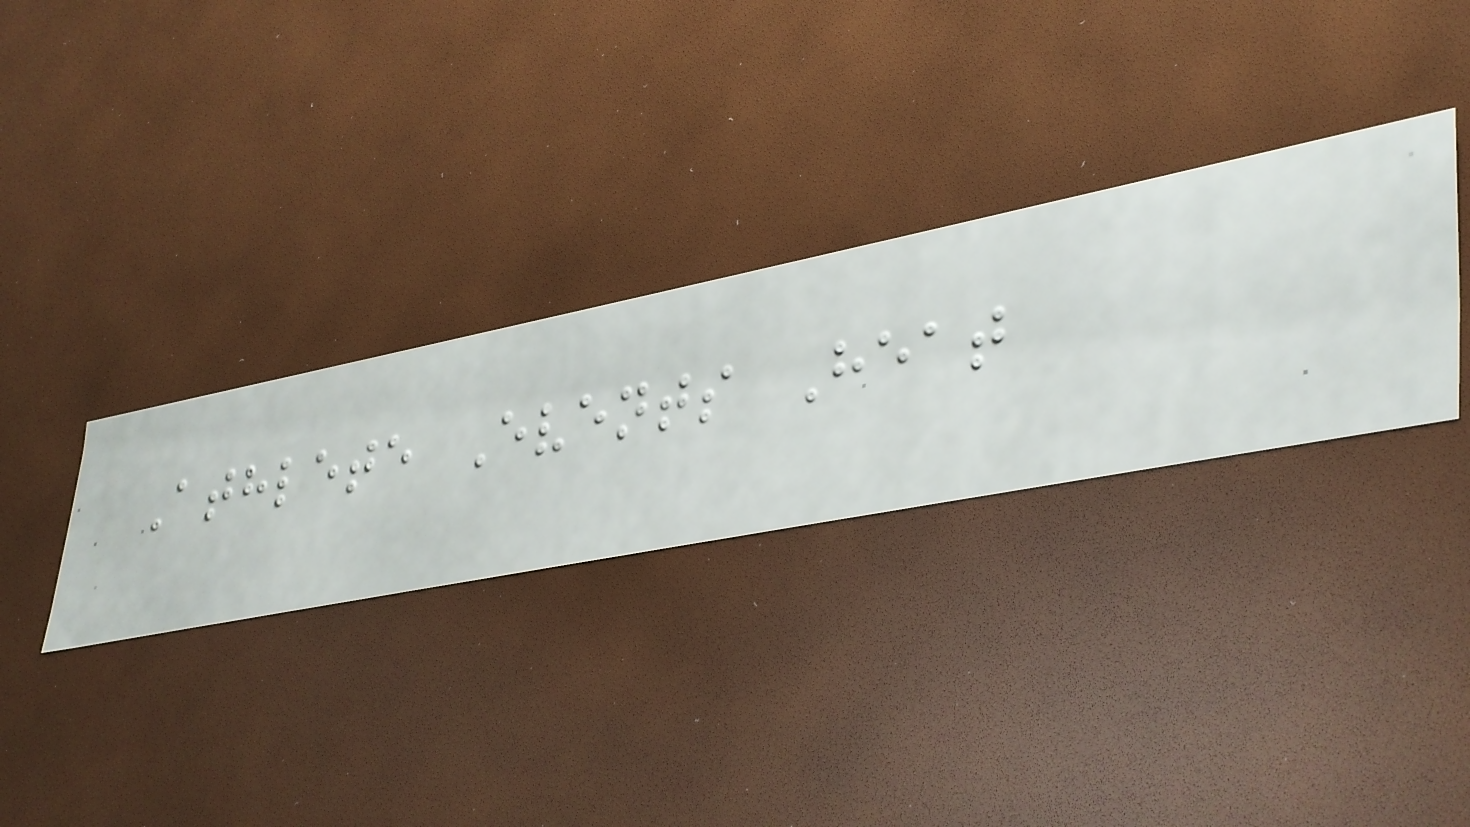Athlete Events Heat
